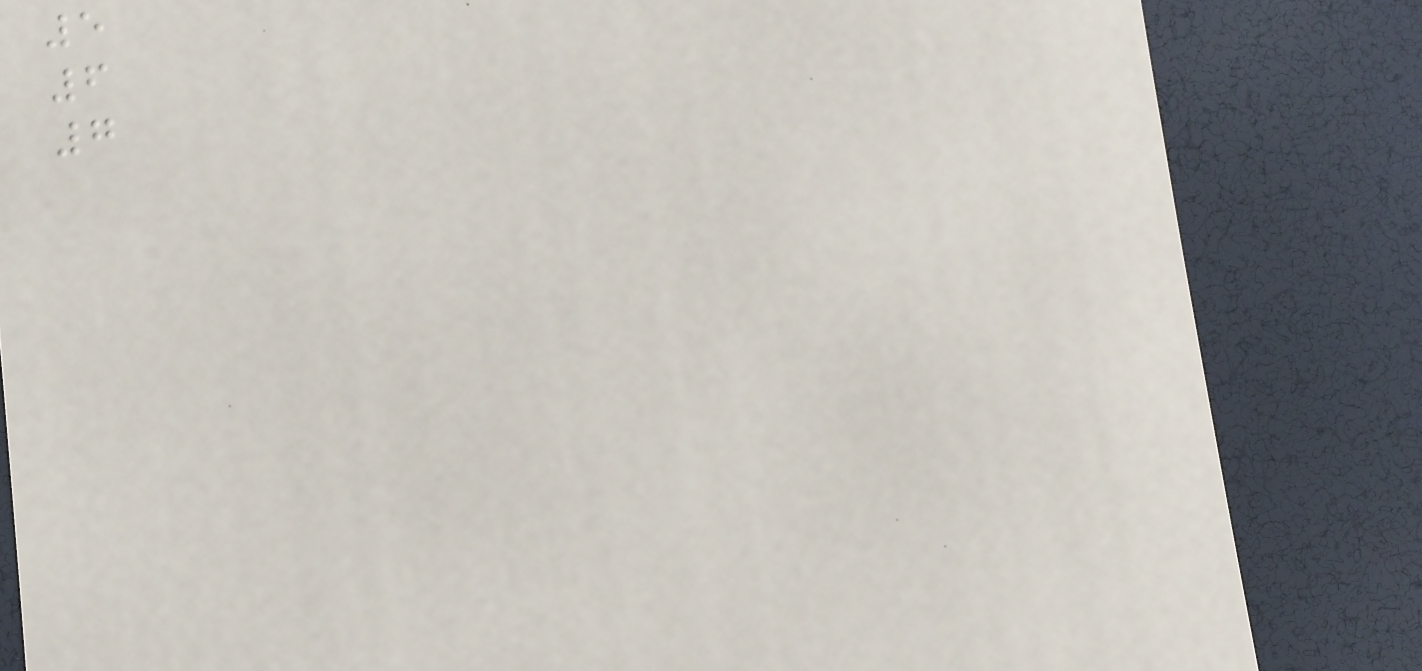5
6
7
